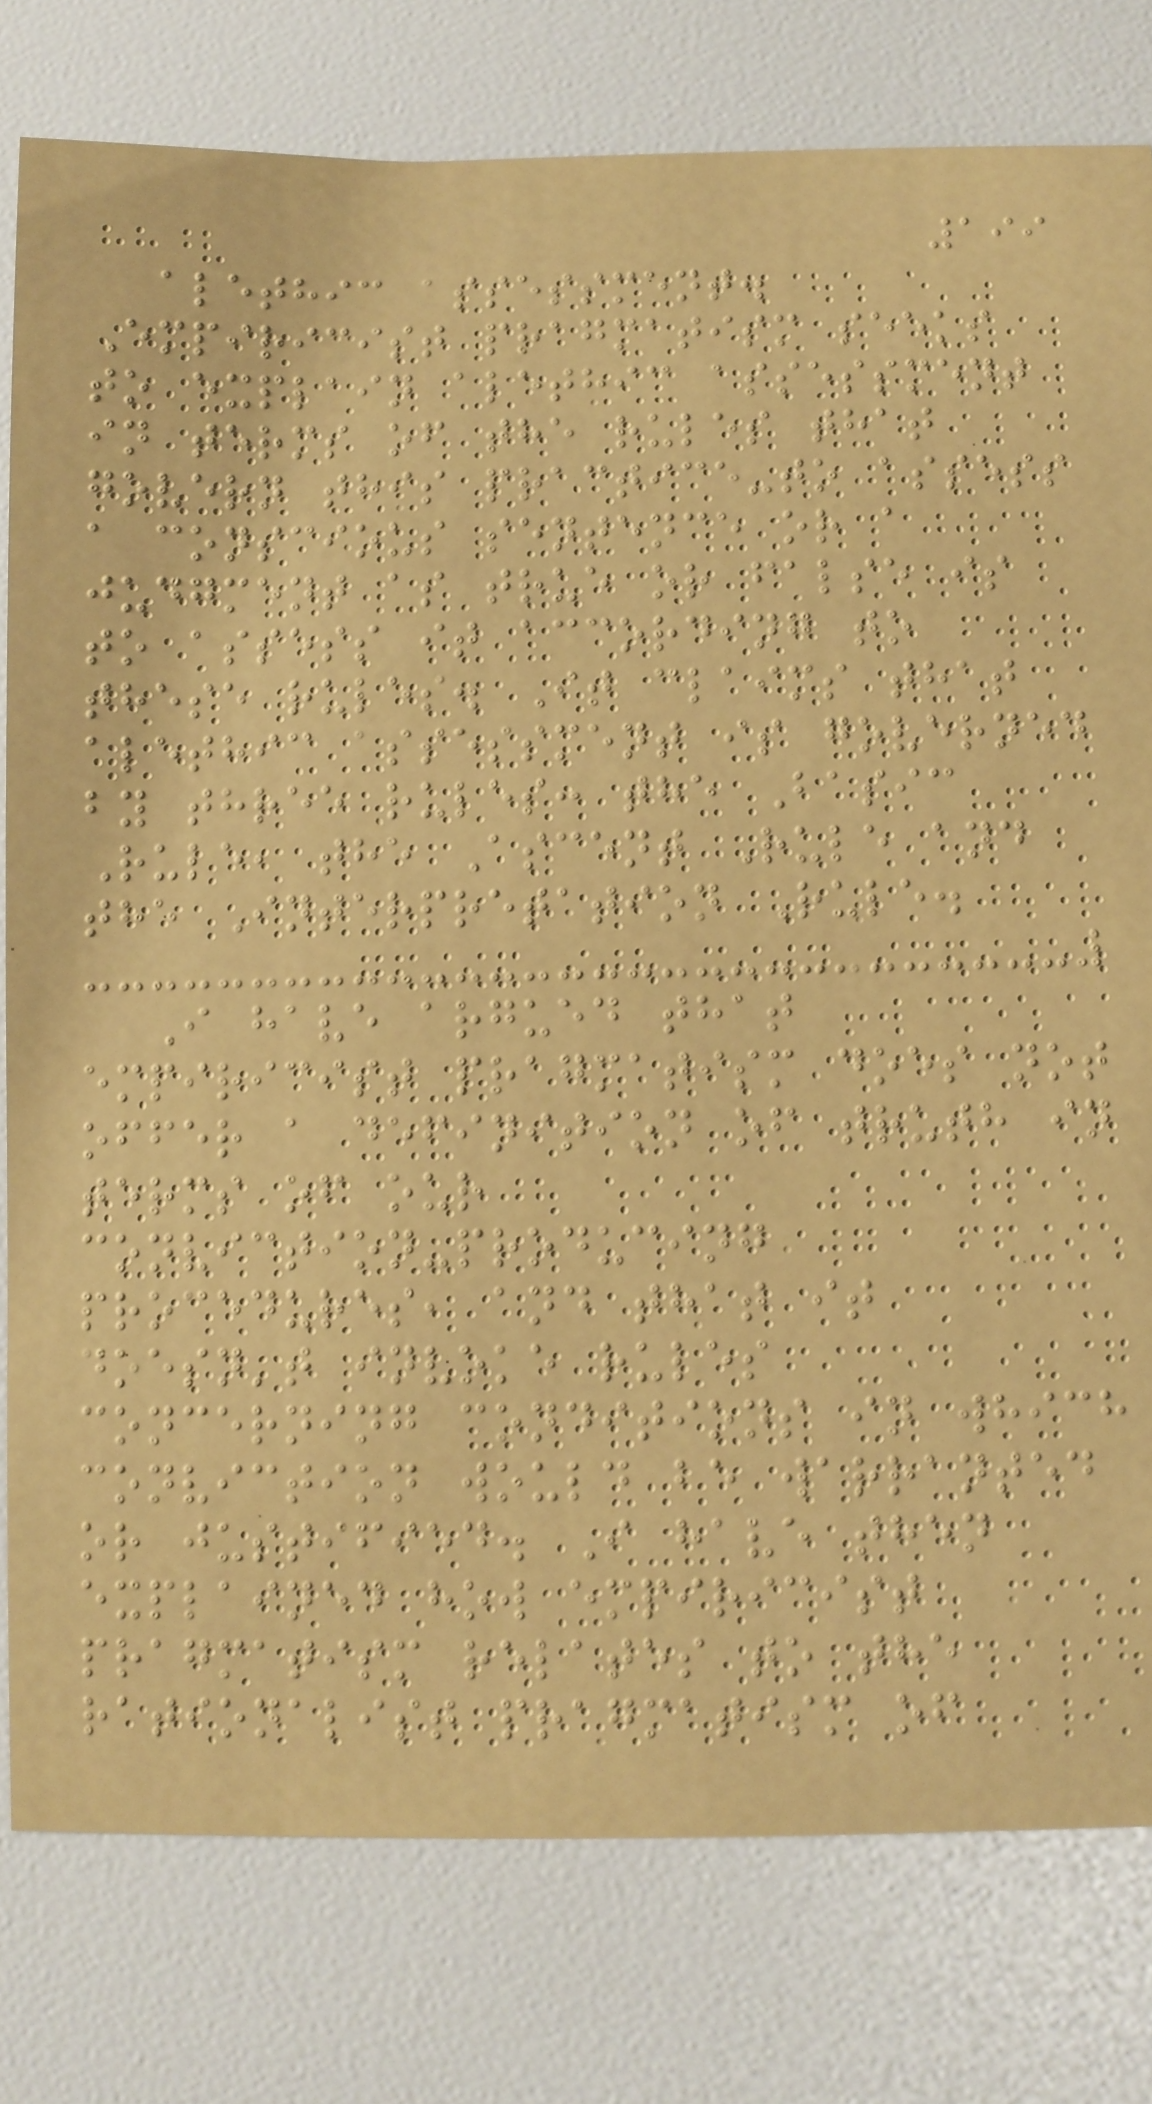199
alethic assessment.
Empiricist pragmatism seeks
to explain alethic assessment
in terms of the rules that
govern this practice-to assess
a conscious sentence or a
judgment as true or false is
to assess it according to
these rules. It claims that
alethic assessment is governed
by three rules: the Basic
Rule, the Ascent Rule and
the Interpretation Rule.
I have argued that
empiricist pragmatism does not
offer a definition of truth in
terms of our
conviction-producing
procedures, and that it
doesn't invoke rules
concerning conditions in which
conviction would be warranted
or justified. I have then
explained how empiricist
pragmatism relates to the
rationalist pragmatism of
